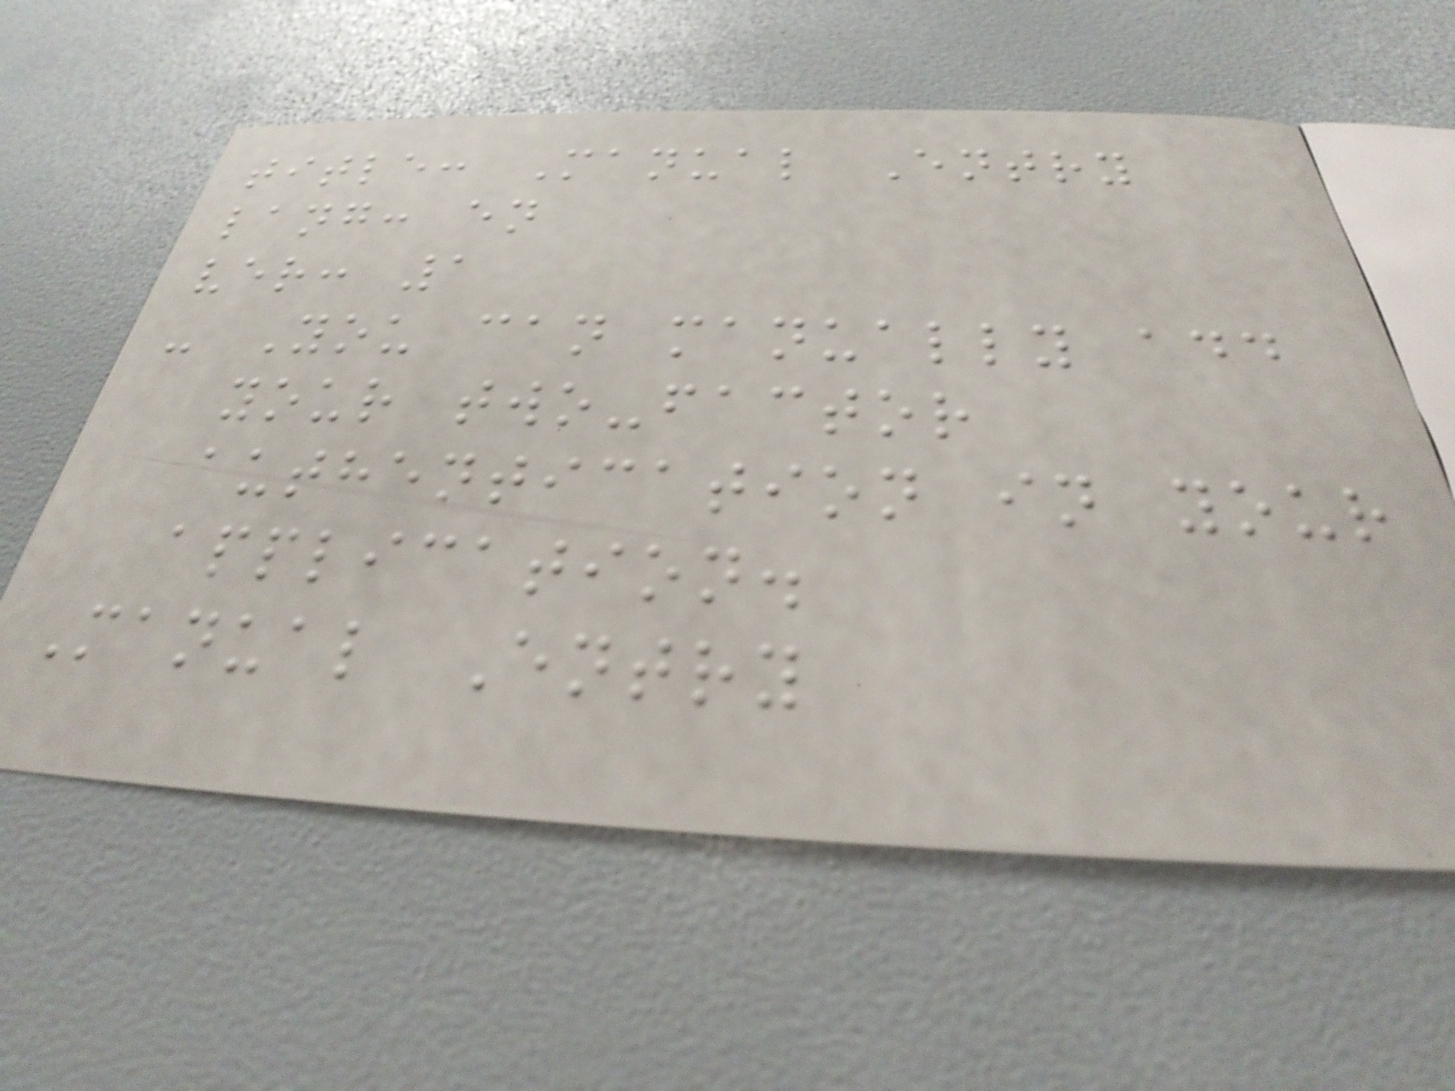title: Manual Entry
lang: en
ver: 1
- You can manually add
your two-factor
authentication in your
application.
Manual Entry
